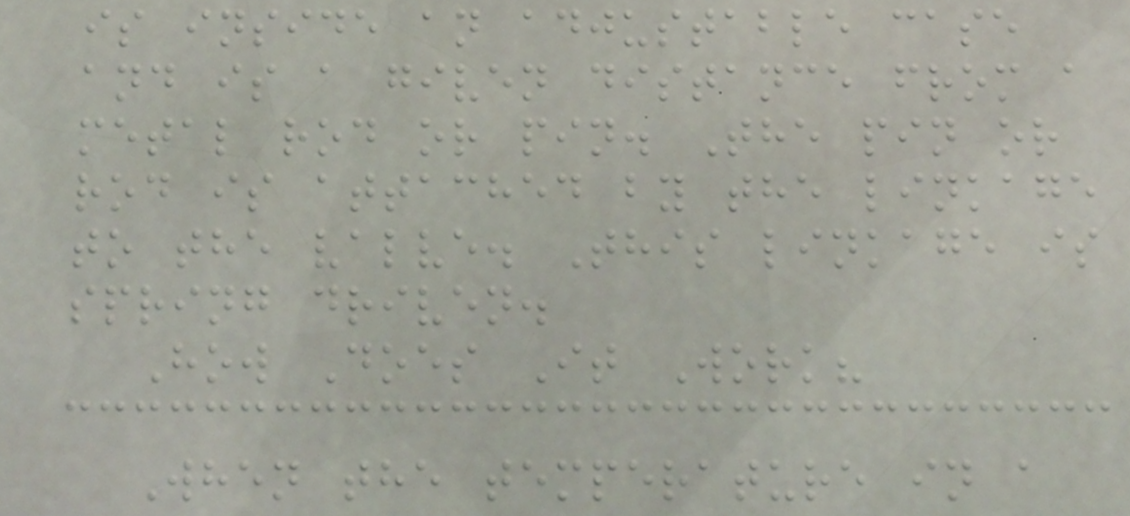is inside an adjustable case
and is a given distance from a
metal rod or pin. The pin or
rod is attached by the linkage
to the valve. This linkage is
spring driven.
How Does It Work?
When the temperature in a
